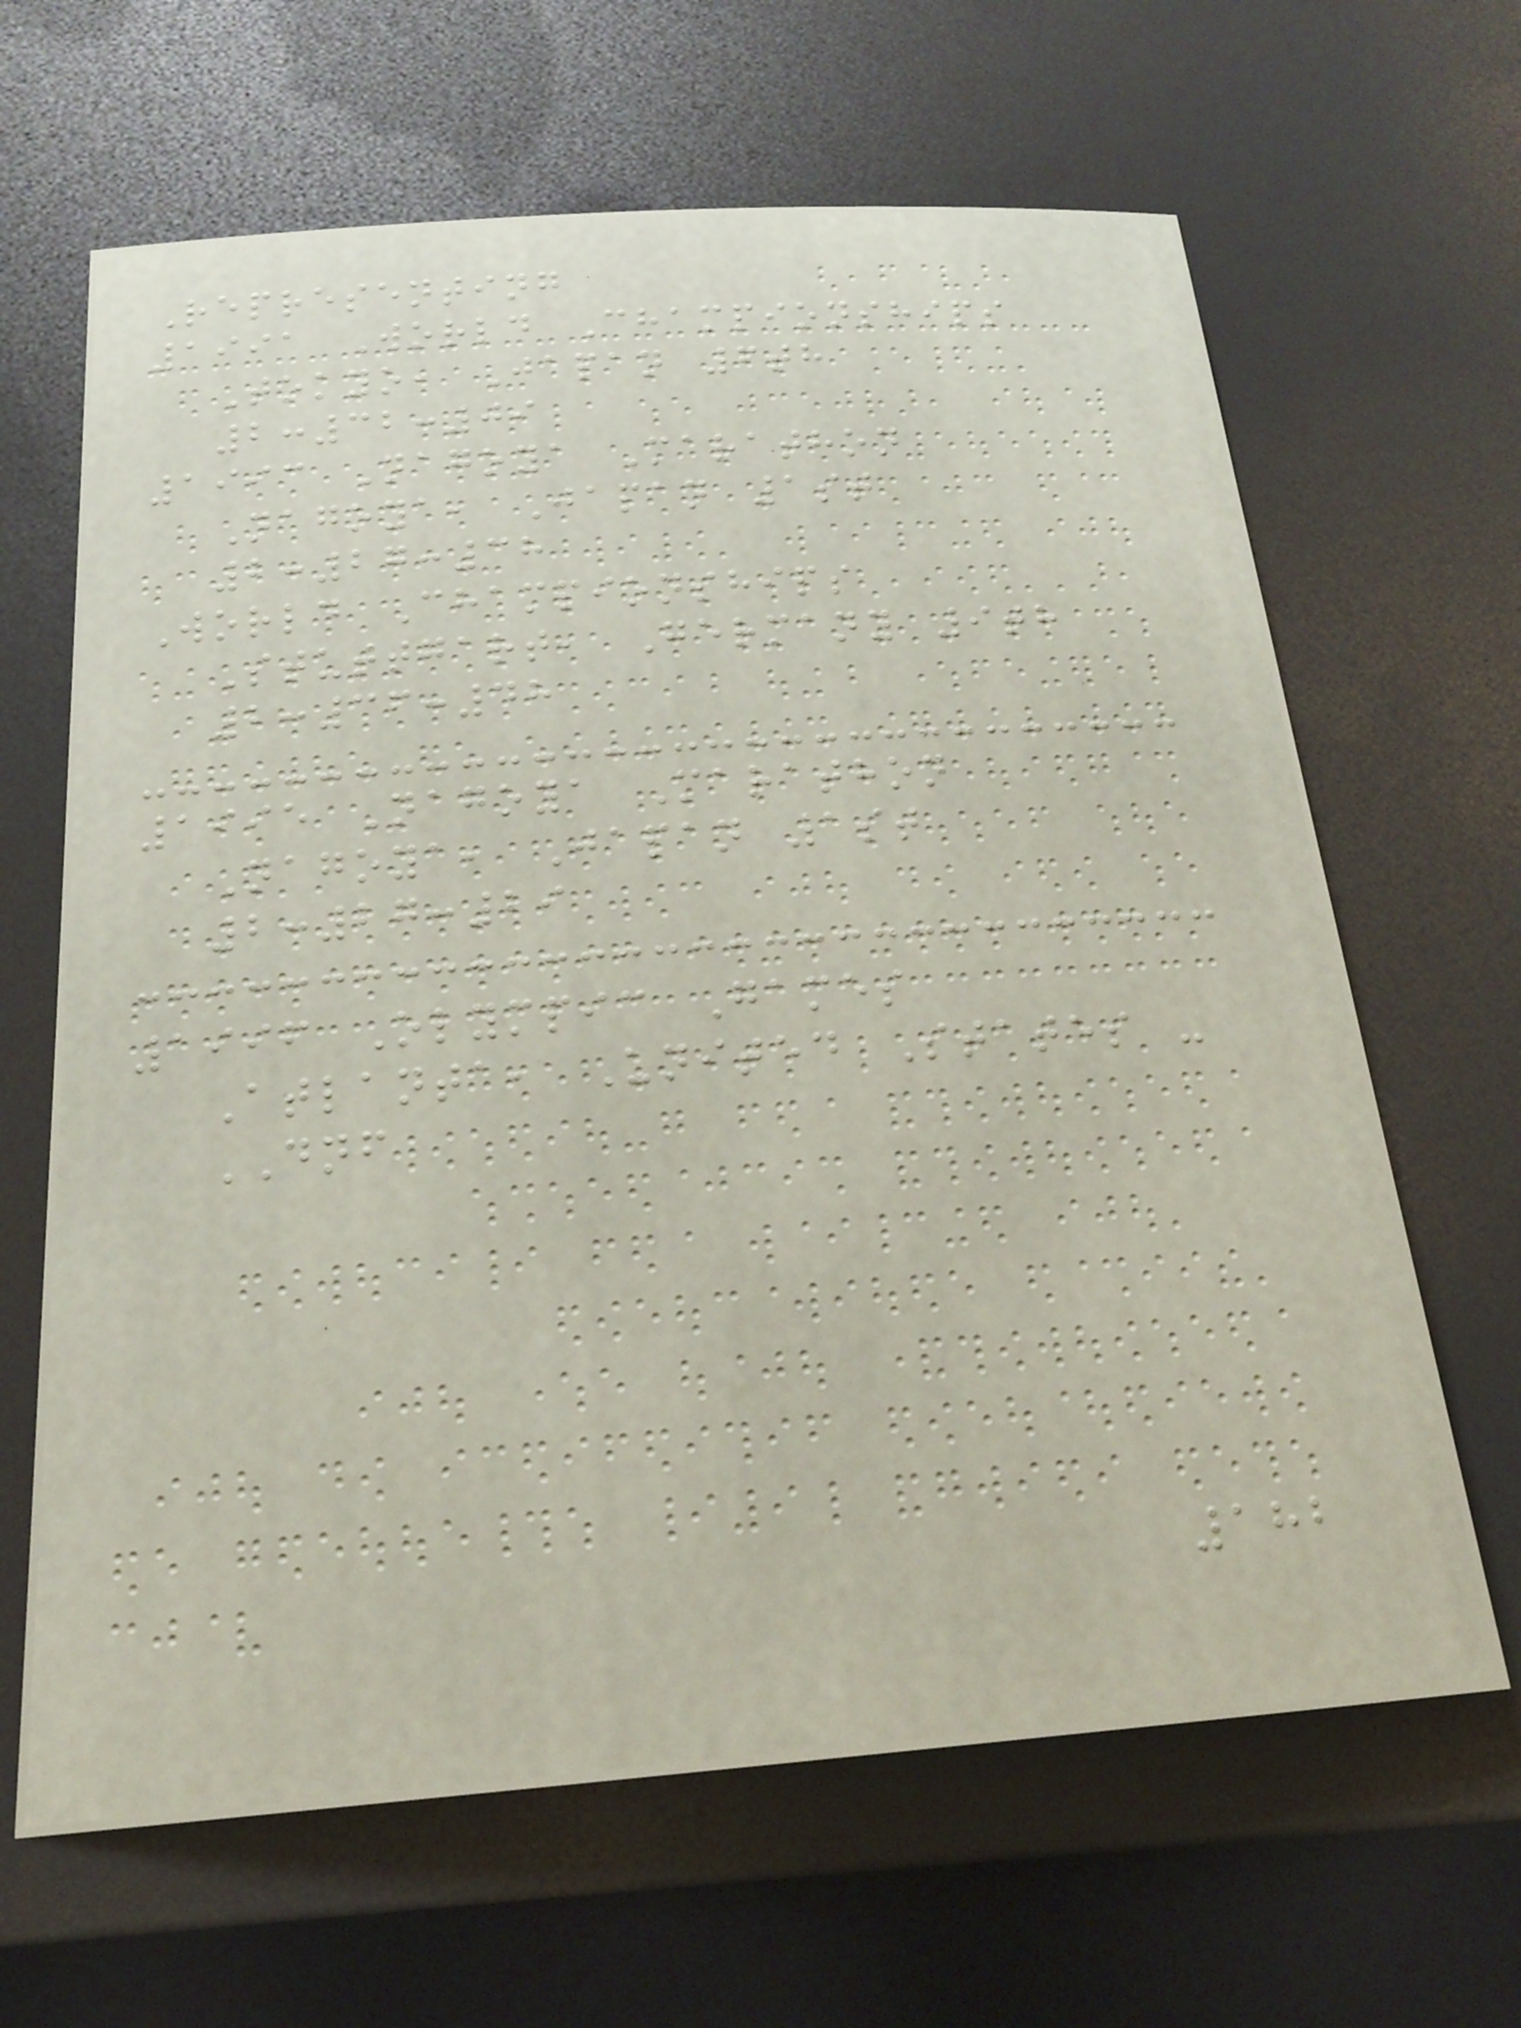Representing
1991 World Championships
Tokyo, Japan 6th
2:32:09
1993 Nagoya Marathon
Nagoya, Japan 1st
2:27:38
World Championships
Stuttgart, Germany 9th
2:36:48
1995 Nagoya Marathon
Nagoya, Japan 1st
2:27:29
1996 Olympic Games
Atlanta, United States -
DNF
182
